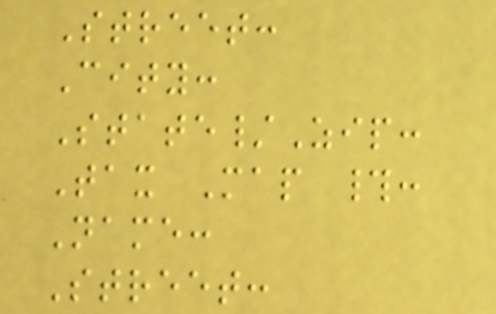Street:
City:
State/Zip:
Tax Map #:
Name:
Street:
